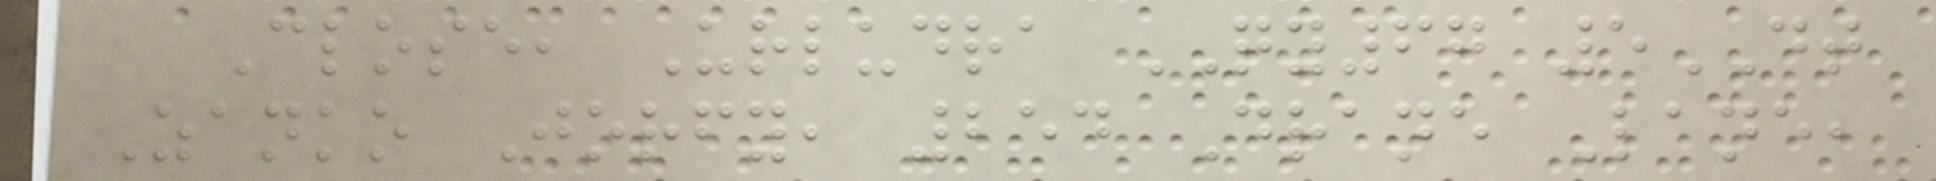Close, Urludra QY67 5DT
Zanko Jorfy, 254 Drane Lane,
